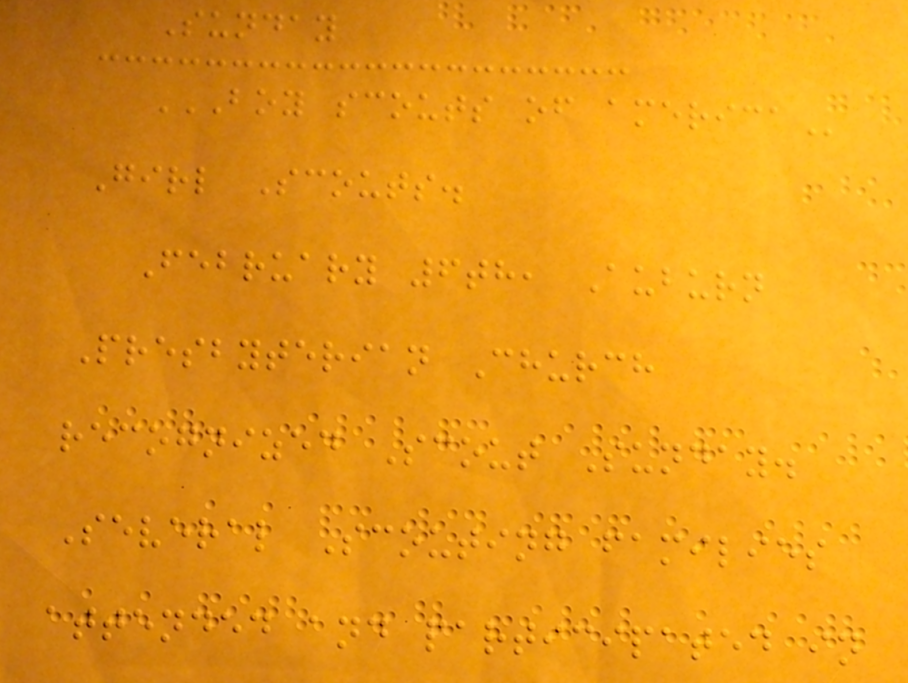Sunday
BOY SCOUTS OF AMERICA
Girl Scouts.
February 6th, Auburn
Presbyterian Church
recognized Scout Sunday.
Several Scouting families
attended and participated in
